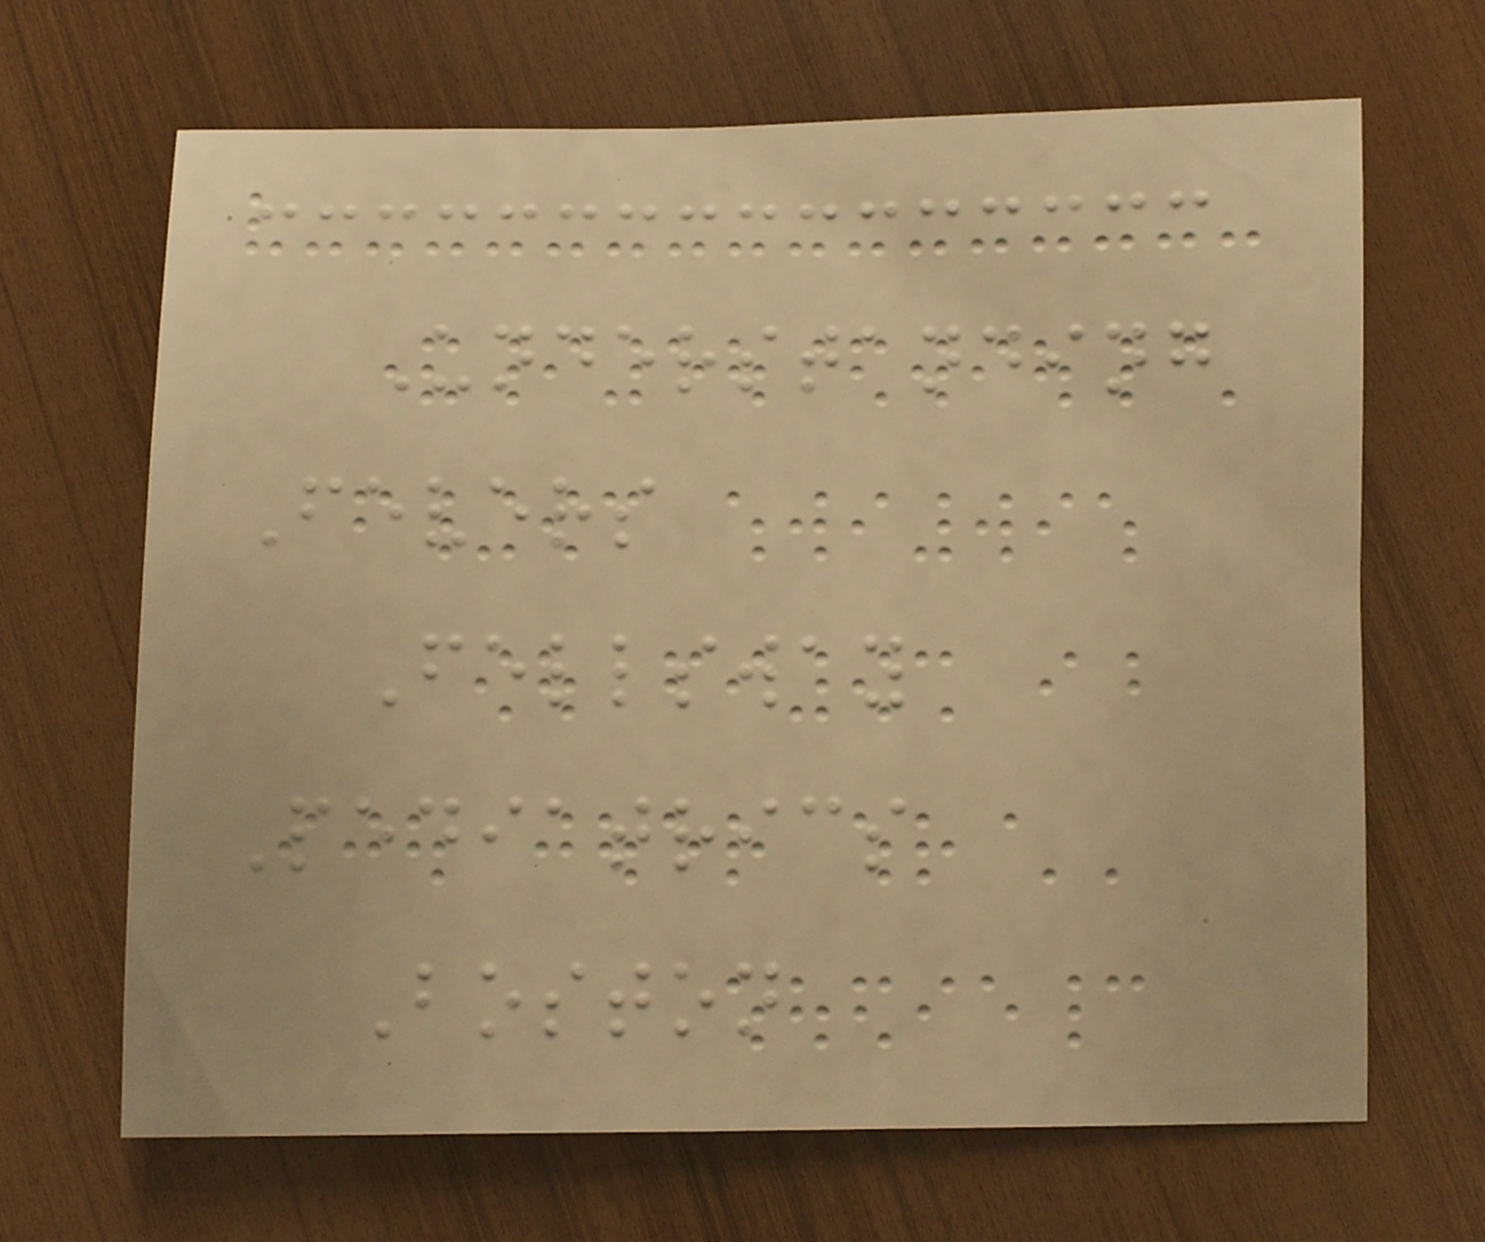Understanding
Fevers
Fellsway
Pediatrics
Boston
